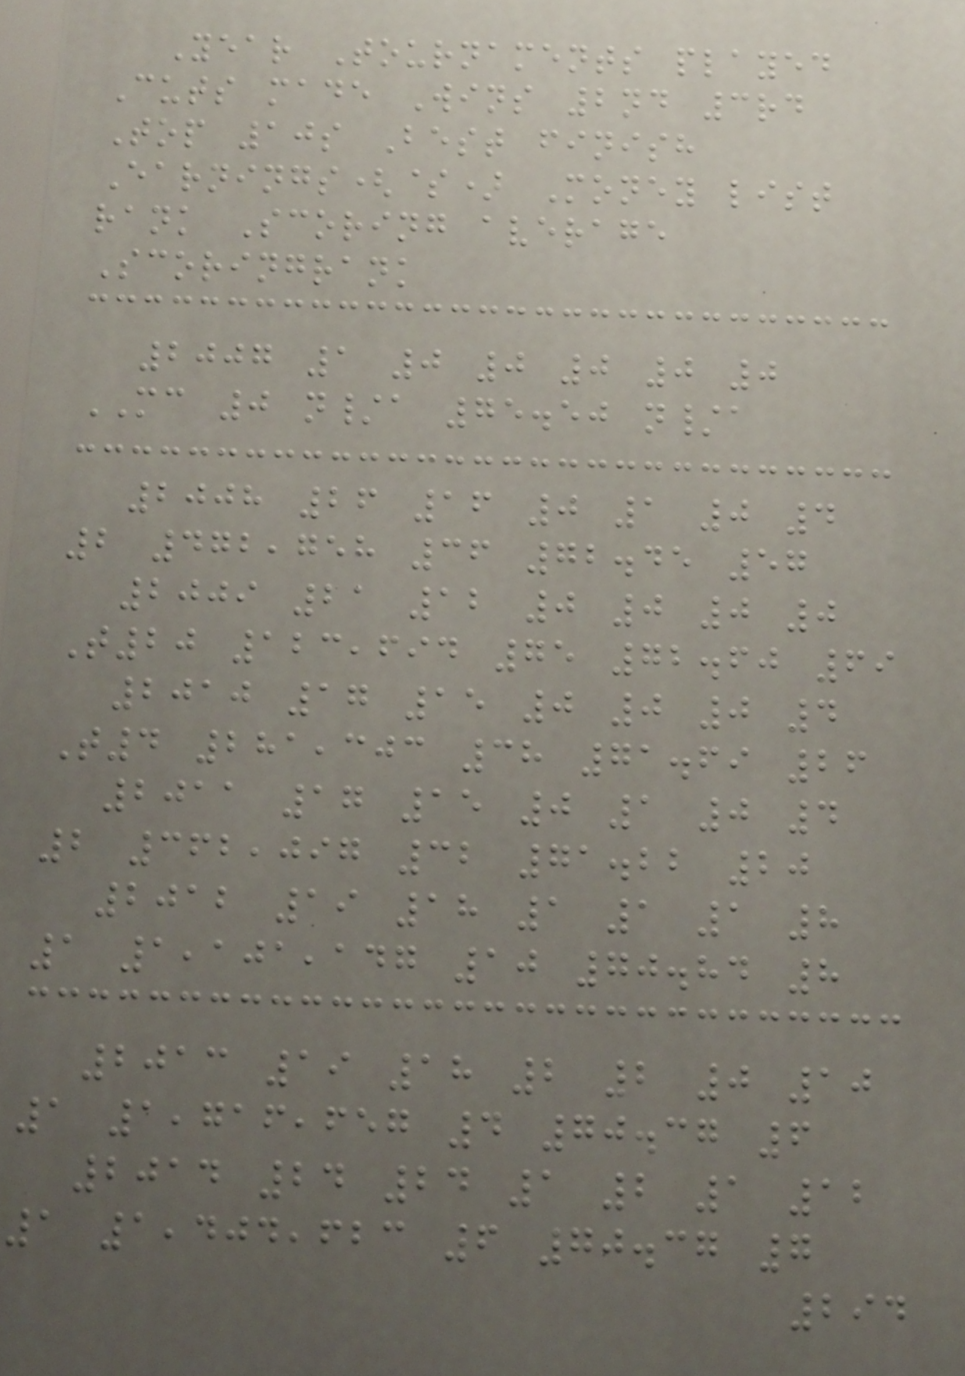Year Tournaments played
Cuts made Wins 2nd 3rd
Top 10s Best finish
Earnings($) Money list
rank Scoring average
Scoringrank
2007 1 0 0 0 0 0
MC 0 n/a 75.50 n/a
2008 26 16 0 1 0 4
2 472,758 36 72.45 57
2009 21 12 0 0 0 0
T20 123,694 75 72.60 69
2010 17 15 0 0 0 4
T4 281,303 38 71.69 26
2011 17 15 0 1 0 4
2 362,097 32 71.22 20
2012 19 18 1 1 1 8
1 1,101,147 10 70.84 8
2013 19 18 2 2 0 10
1 1,716,657 4 70.37 6
2014 24 24 1 2 1 12
1 1,404,623 6 70.37 7
294
